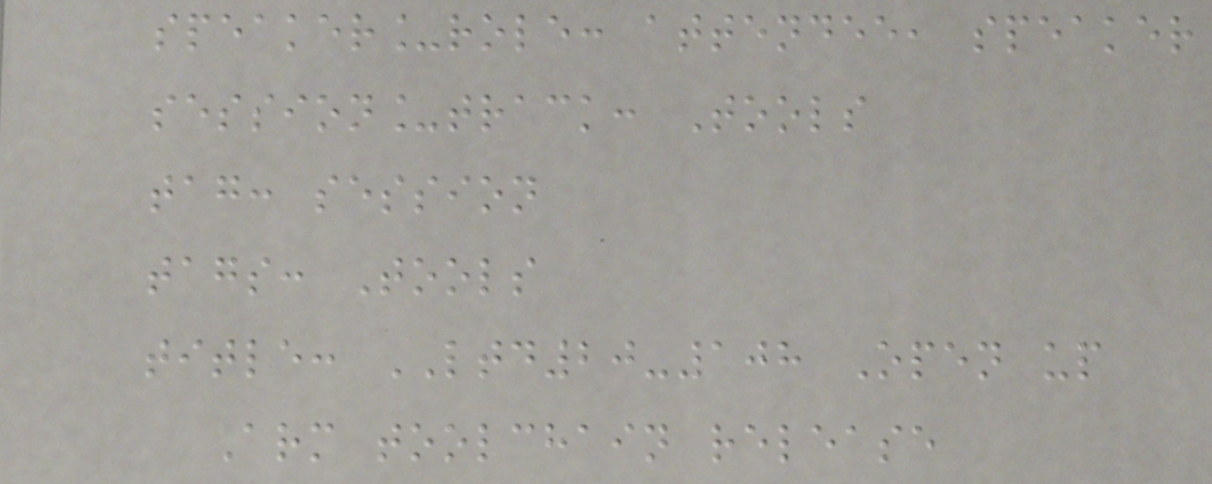speaker_role: attendee, speaker
session_track: Tools
tag: session
tags: Tools
title: LTD20-108 Open up
Arm toolchain release
